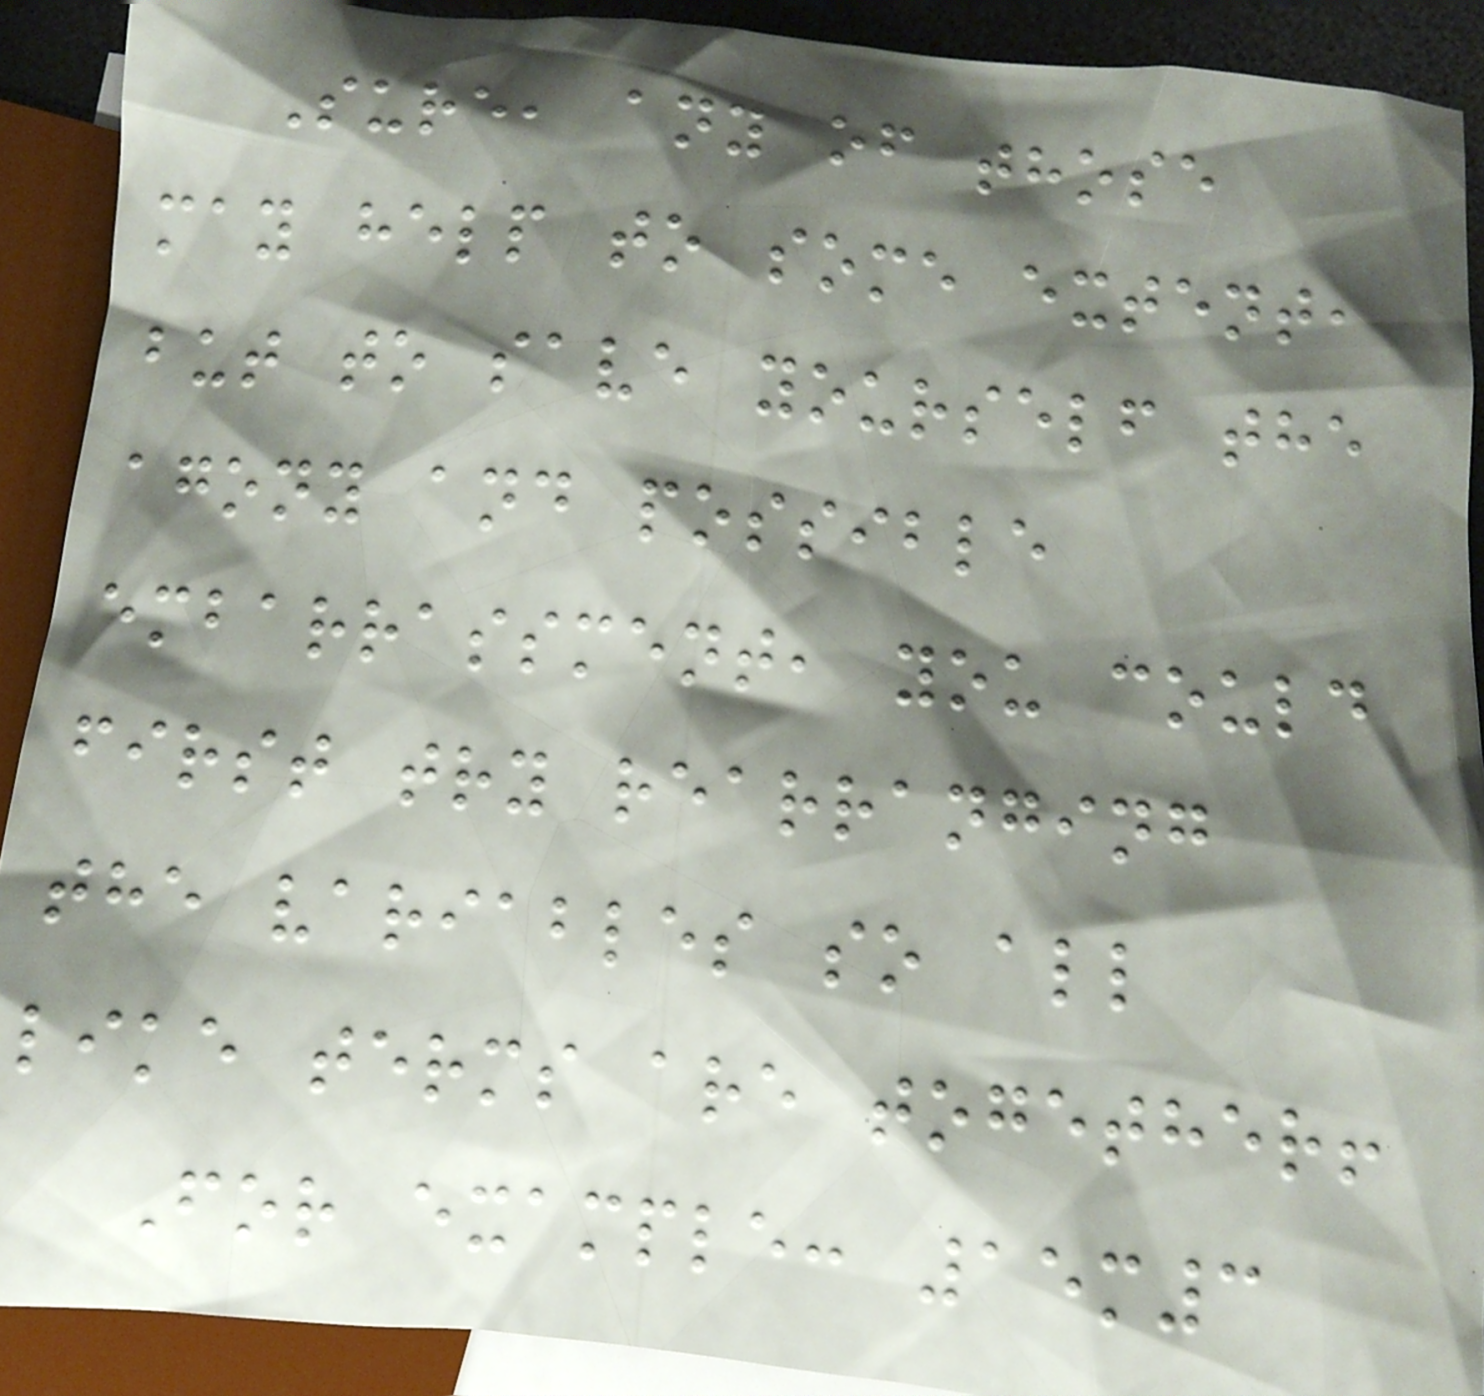Sure, any of those
may help to some extent,
but to save yourself the
agony and possible
embarrassment, you could
first try rearranging
the variables so all
like terms are together!
For example: 15m3
